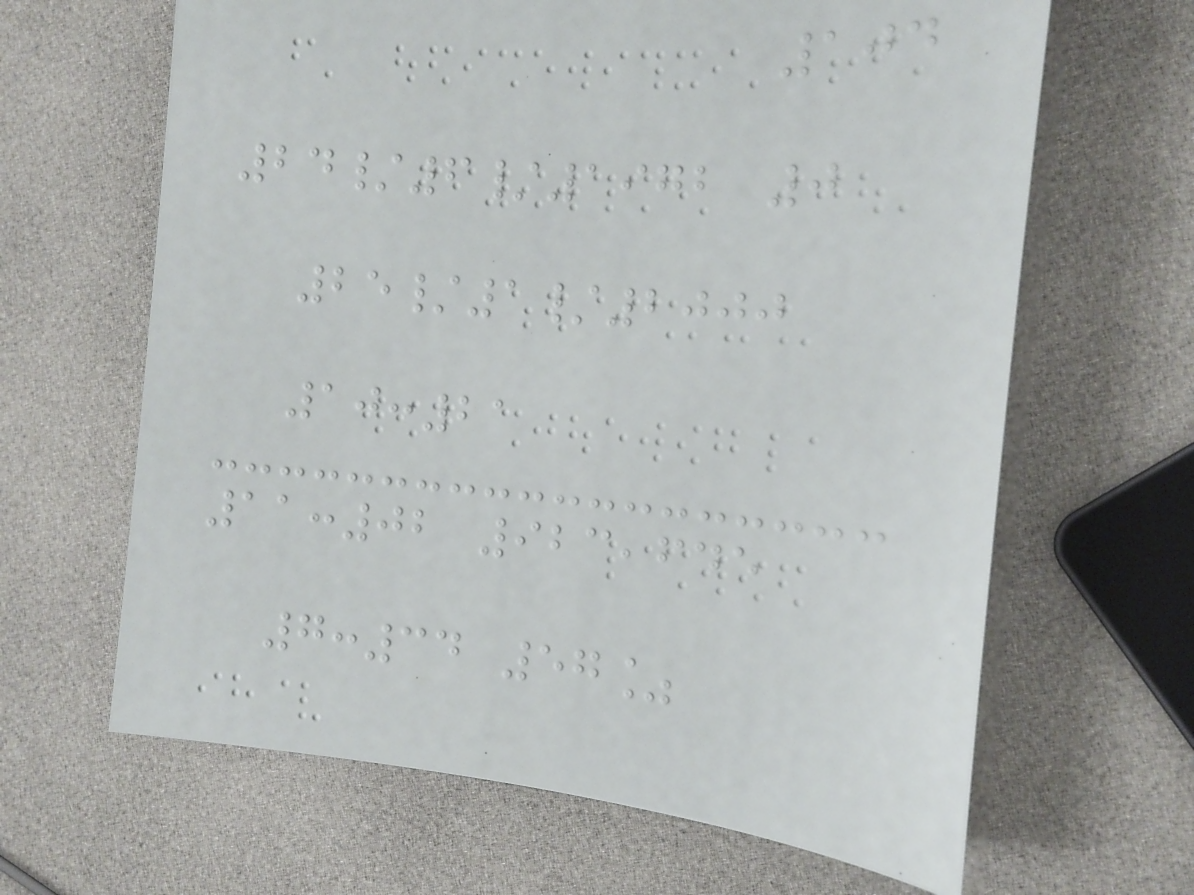104
24/6/1972 0
25/1/2000
10:21
11:02 923,645
7:34 57%
